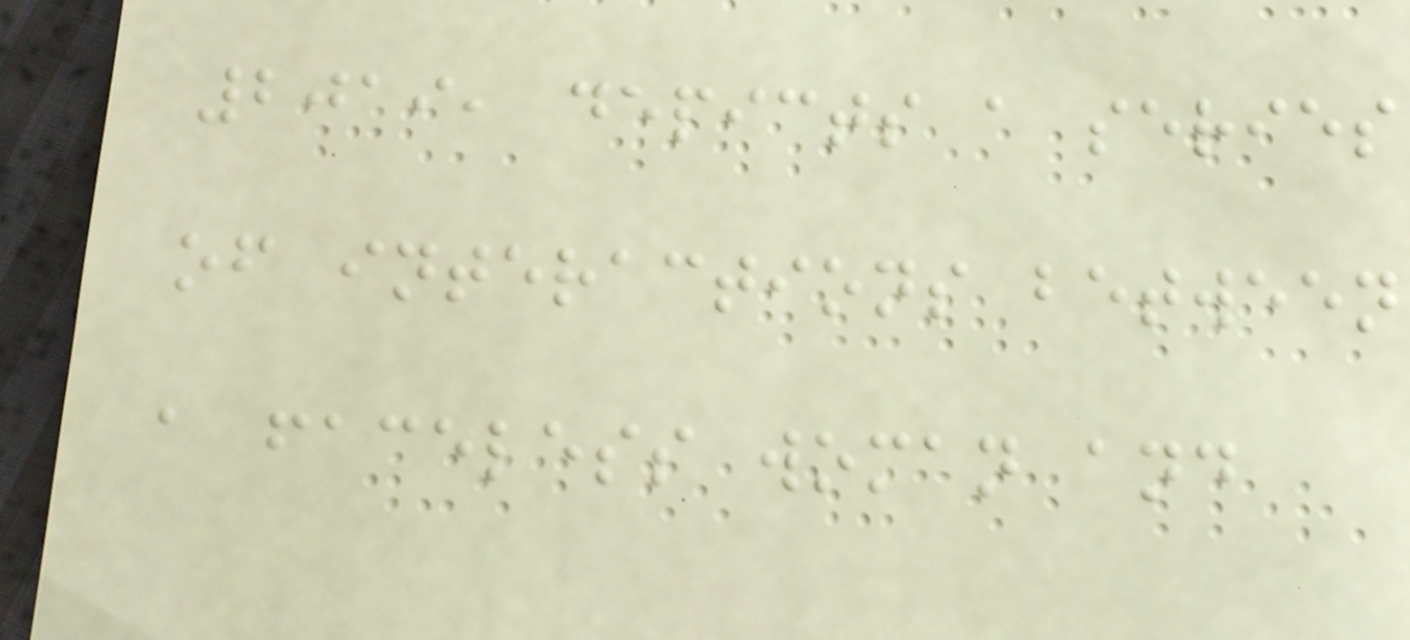2019, depicts a series
of interactions between
a faceless woman and
